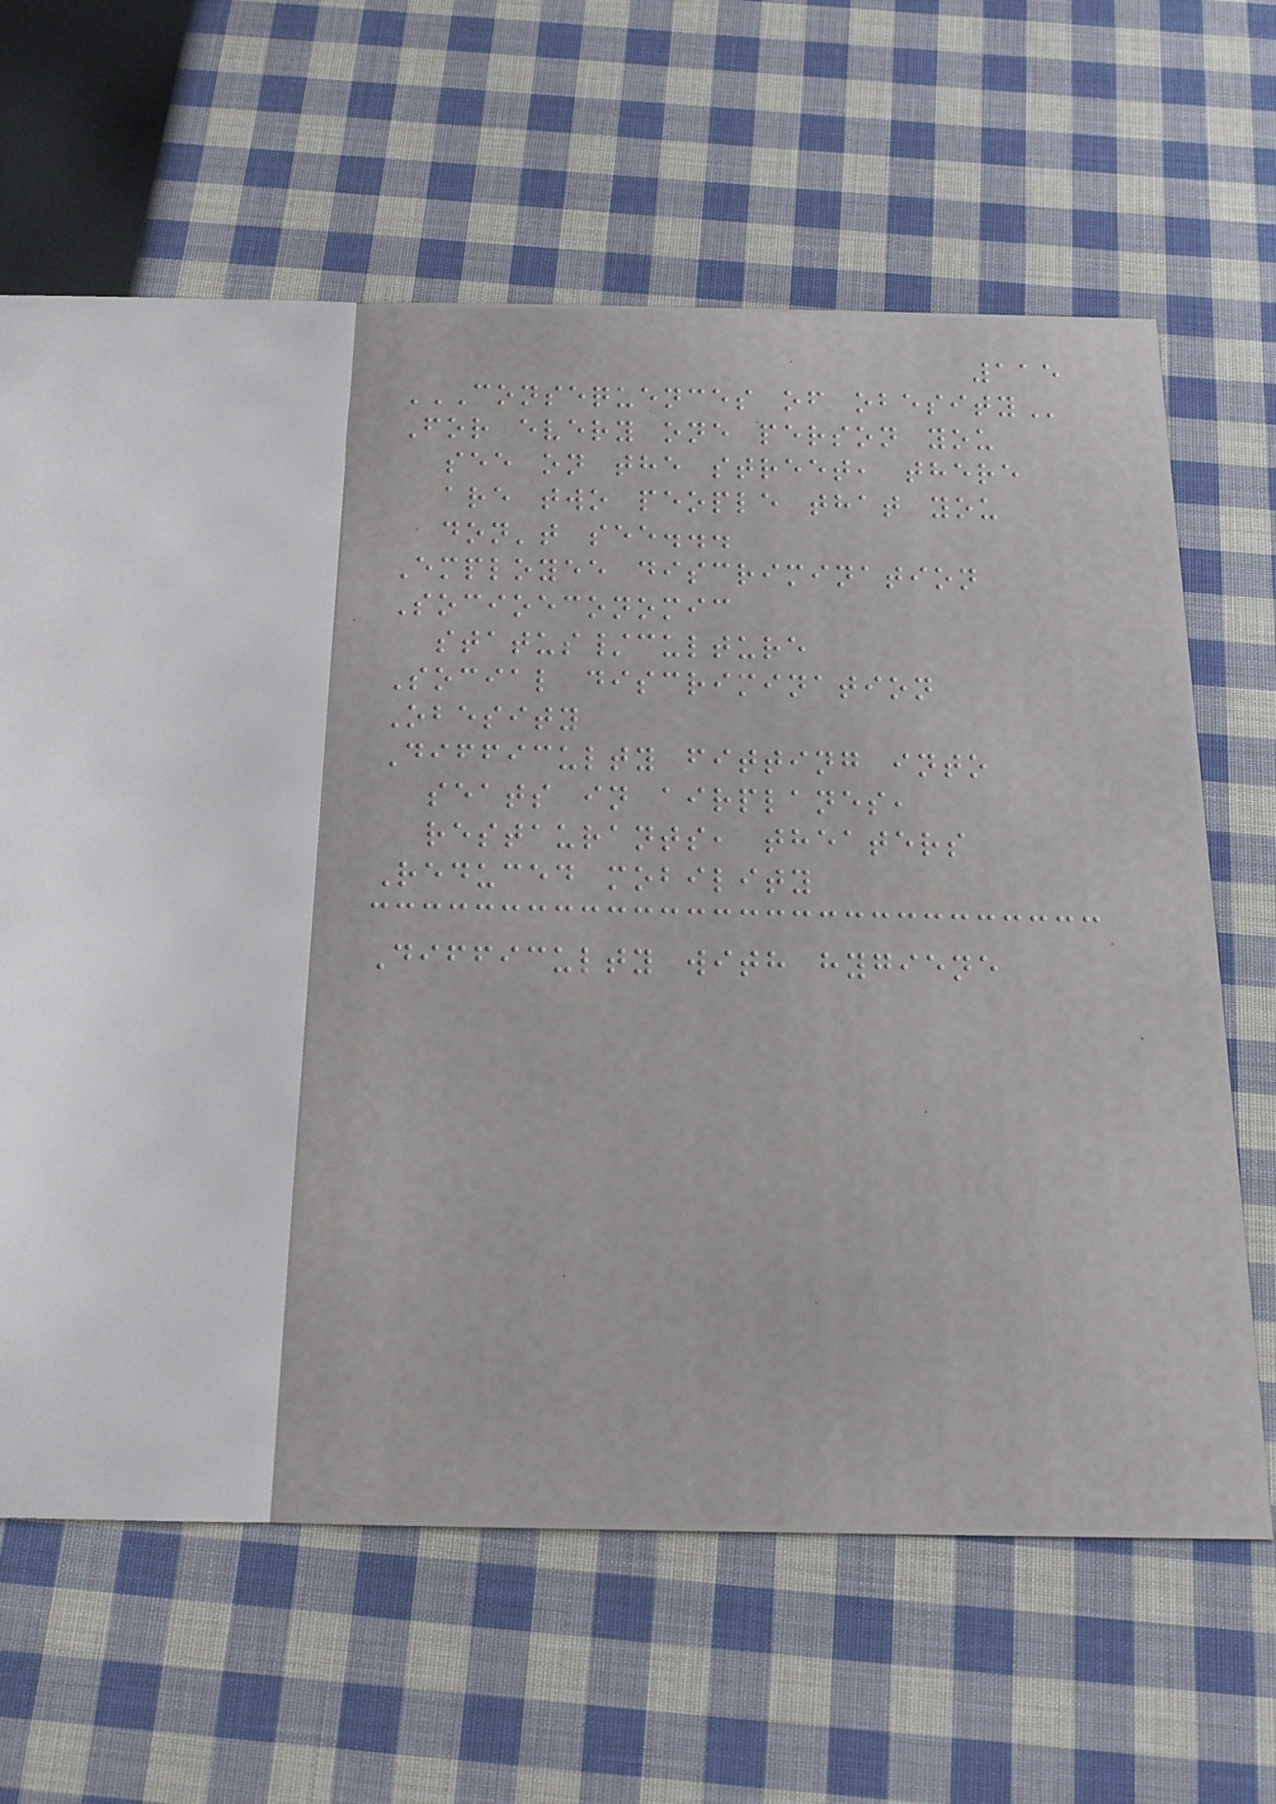115
CONSEQUENCES OF OBESITY
For every one person you
see on the street, there
are two people that you
don't see...
Employee discrimination
Socioeconomic
status/culture
Social discrimination
Obesity
Difficulty fitting into
seats in airplanes,
restaurants, theaters
Reduced mobility
Difficulty with hygiene
